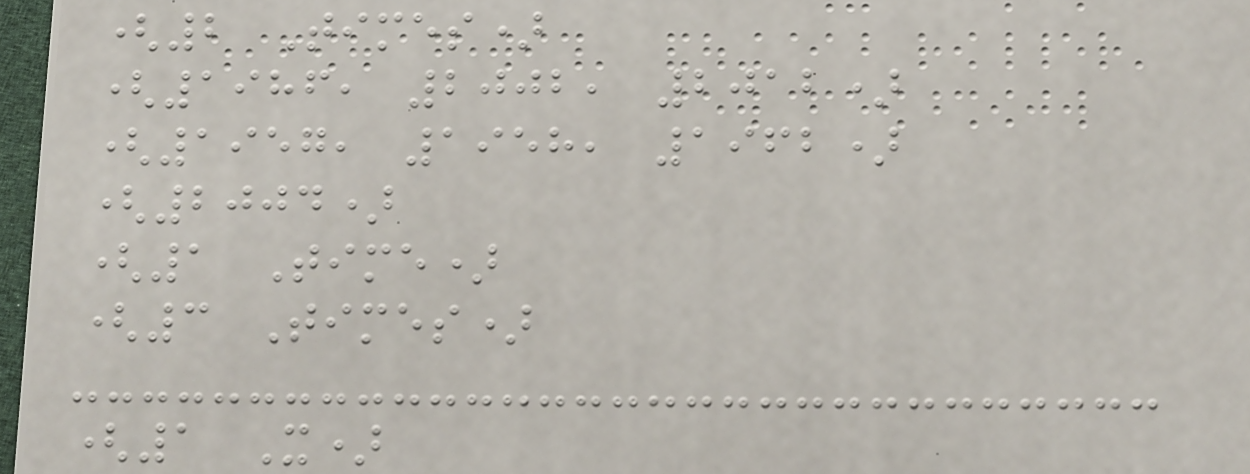(2 Times)
(1986, 2002, 2012)
(1957, 1958, 1962)
(2004)
(1 Time)
(3 Times)
(1 X)
